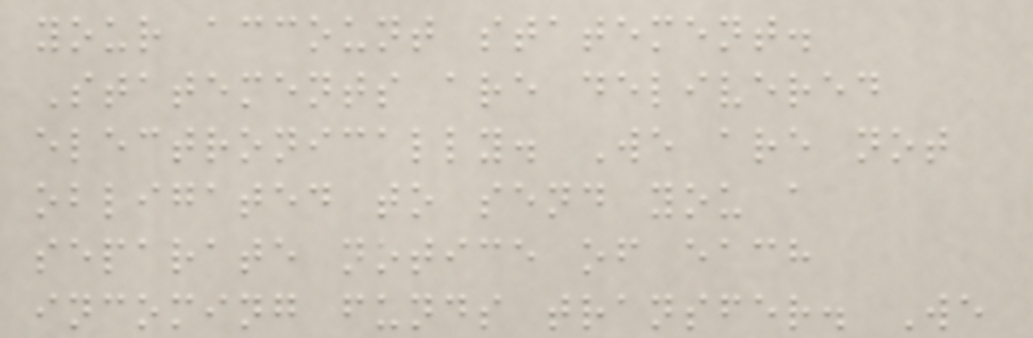your account statement.
Statements are delivered
electronically. We are not
obligated to send you a
separate notice of each
incoming funds transfer. We
